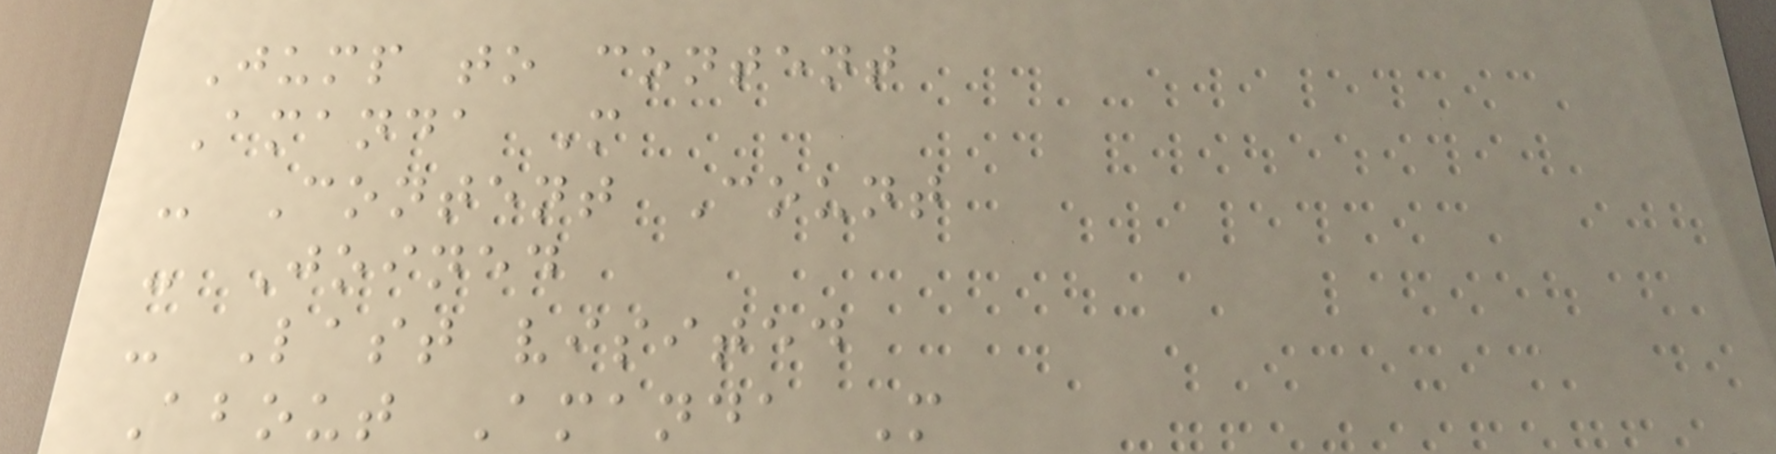Jump to content
Amanda M
- Content Count
- Joined
- Last visited
About Amanda M
